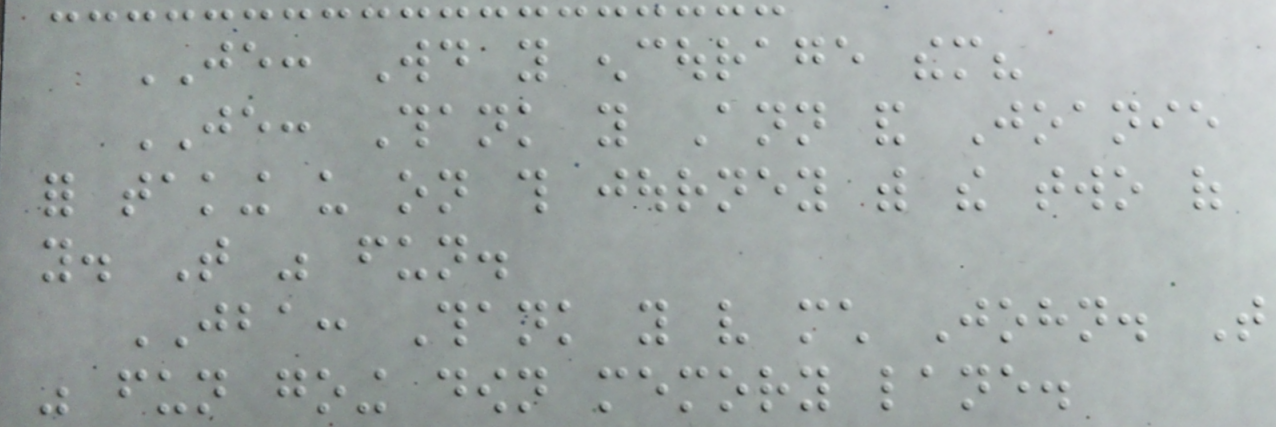JE: Would you encourage them?
JE: Thank you Ann and Joanie
for taking us on this journey with the two of
you. That was fun.
JBA: Thank you very much John. That
was fun going down memory lane.
